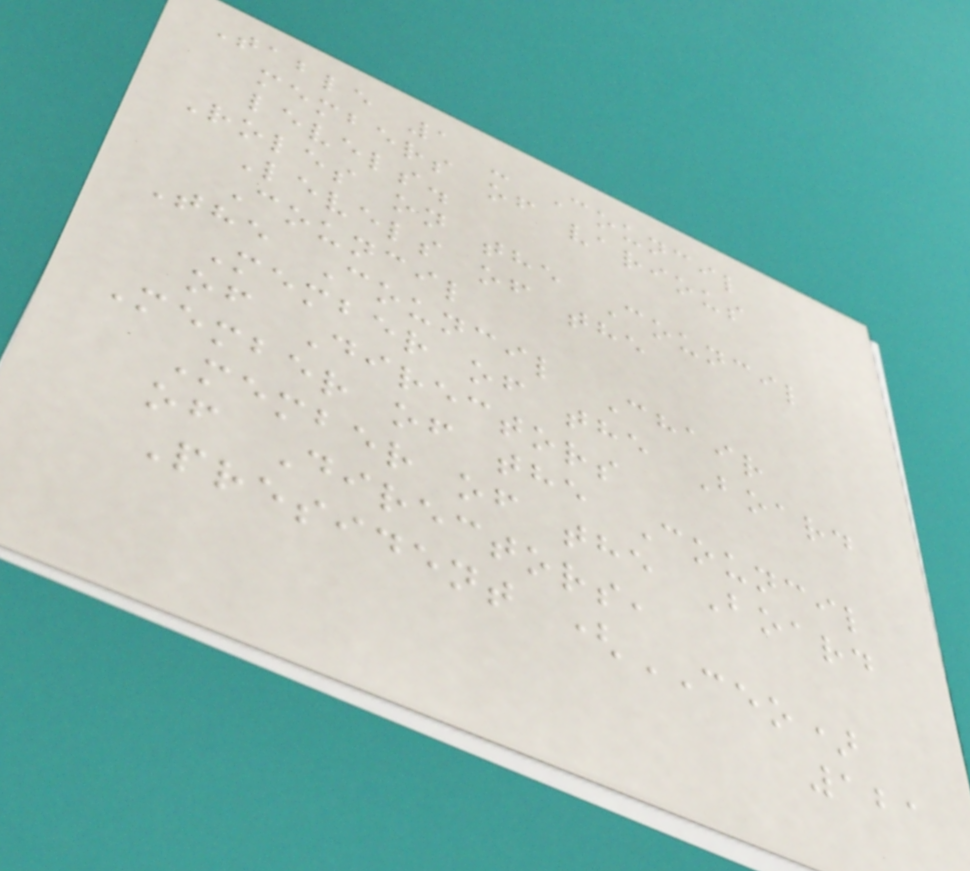Table 1 - Council
members of various
levels.
Roles on the Council
Levels of the
Council
The Council Chair
Member of the Board
of Directors
Member of the Council
Member of the Board
of Directors,
President (CEO)
121
